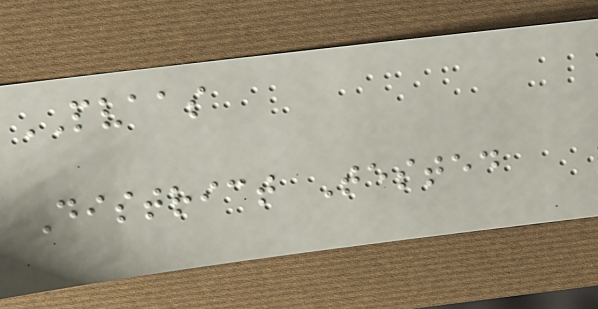PVAAS
District Tested
